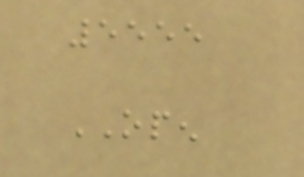5555
OPEN
